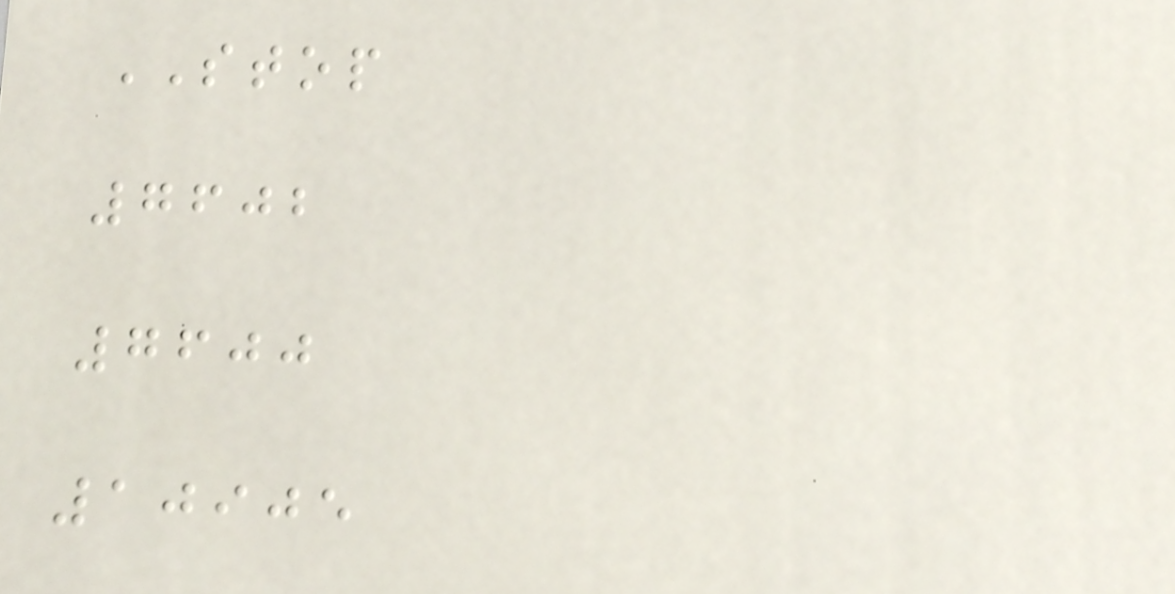STOP
7602
7600
10905
